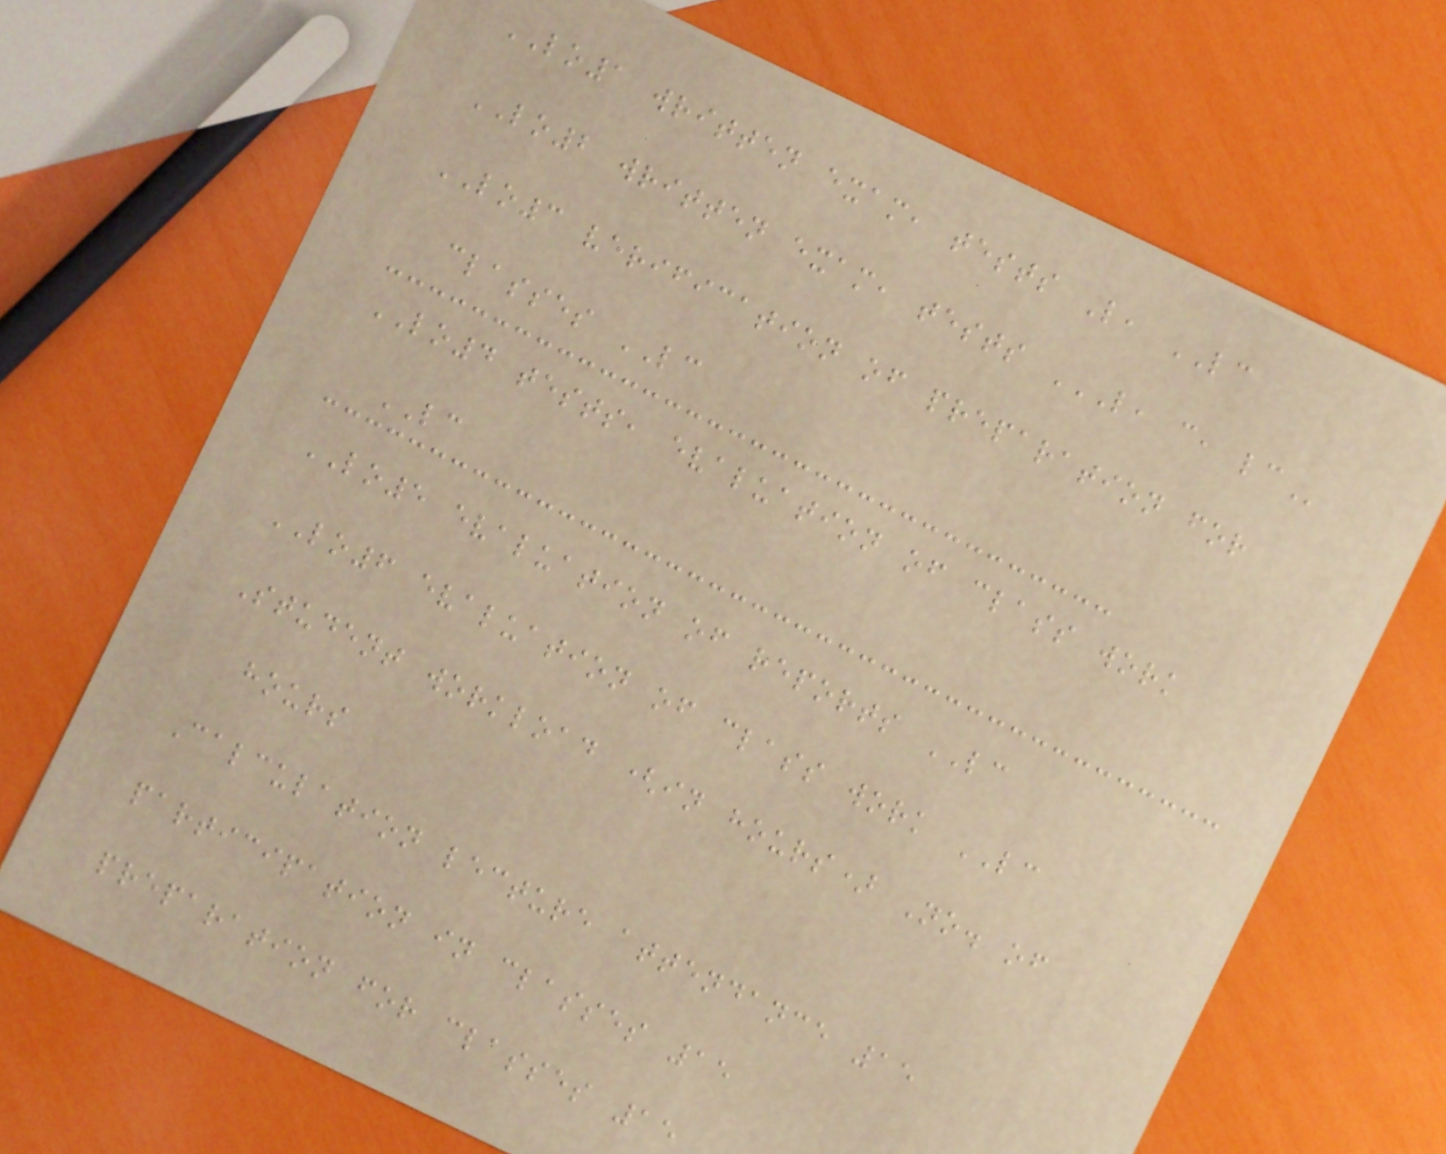LO1 written exam, tests L, LC
LO2 written exam, tests L, C, LC
LO3 verification of preparation for
classes LC
LO4 tests, evaluation of class work
LC
LO5 evaluation of reports LC
LO6 evaluation of class work LC
Student workload (in hours) No. of
hours
Calculation lecture attendance 15
participation in classes 15
preparation for classes 15
